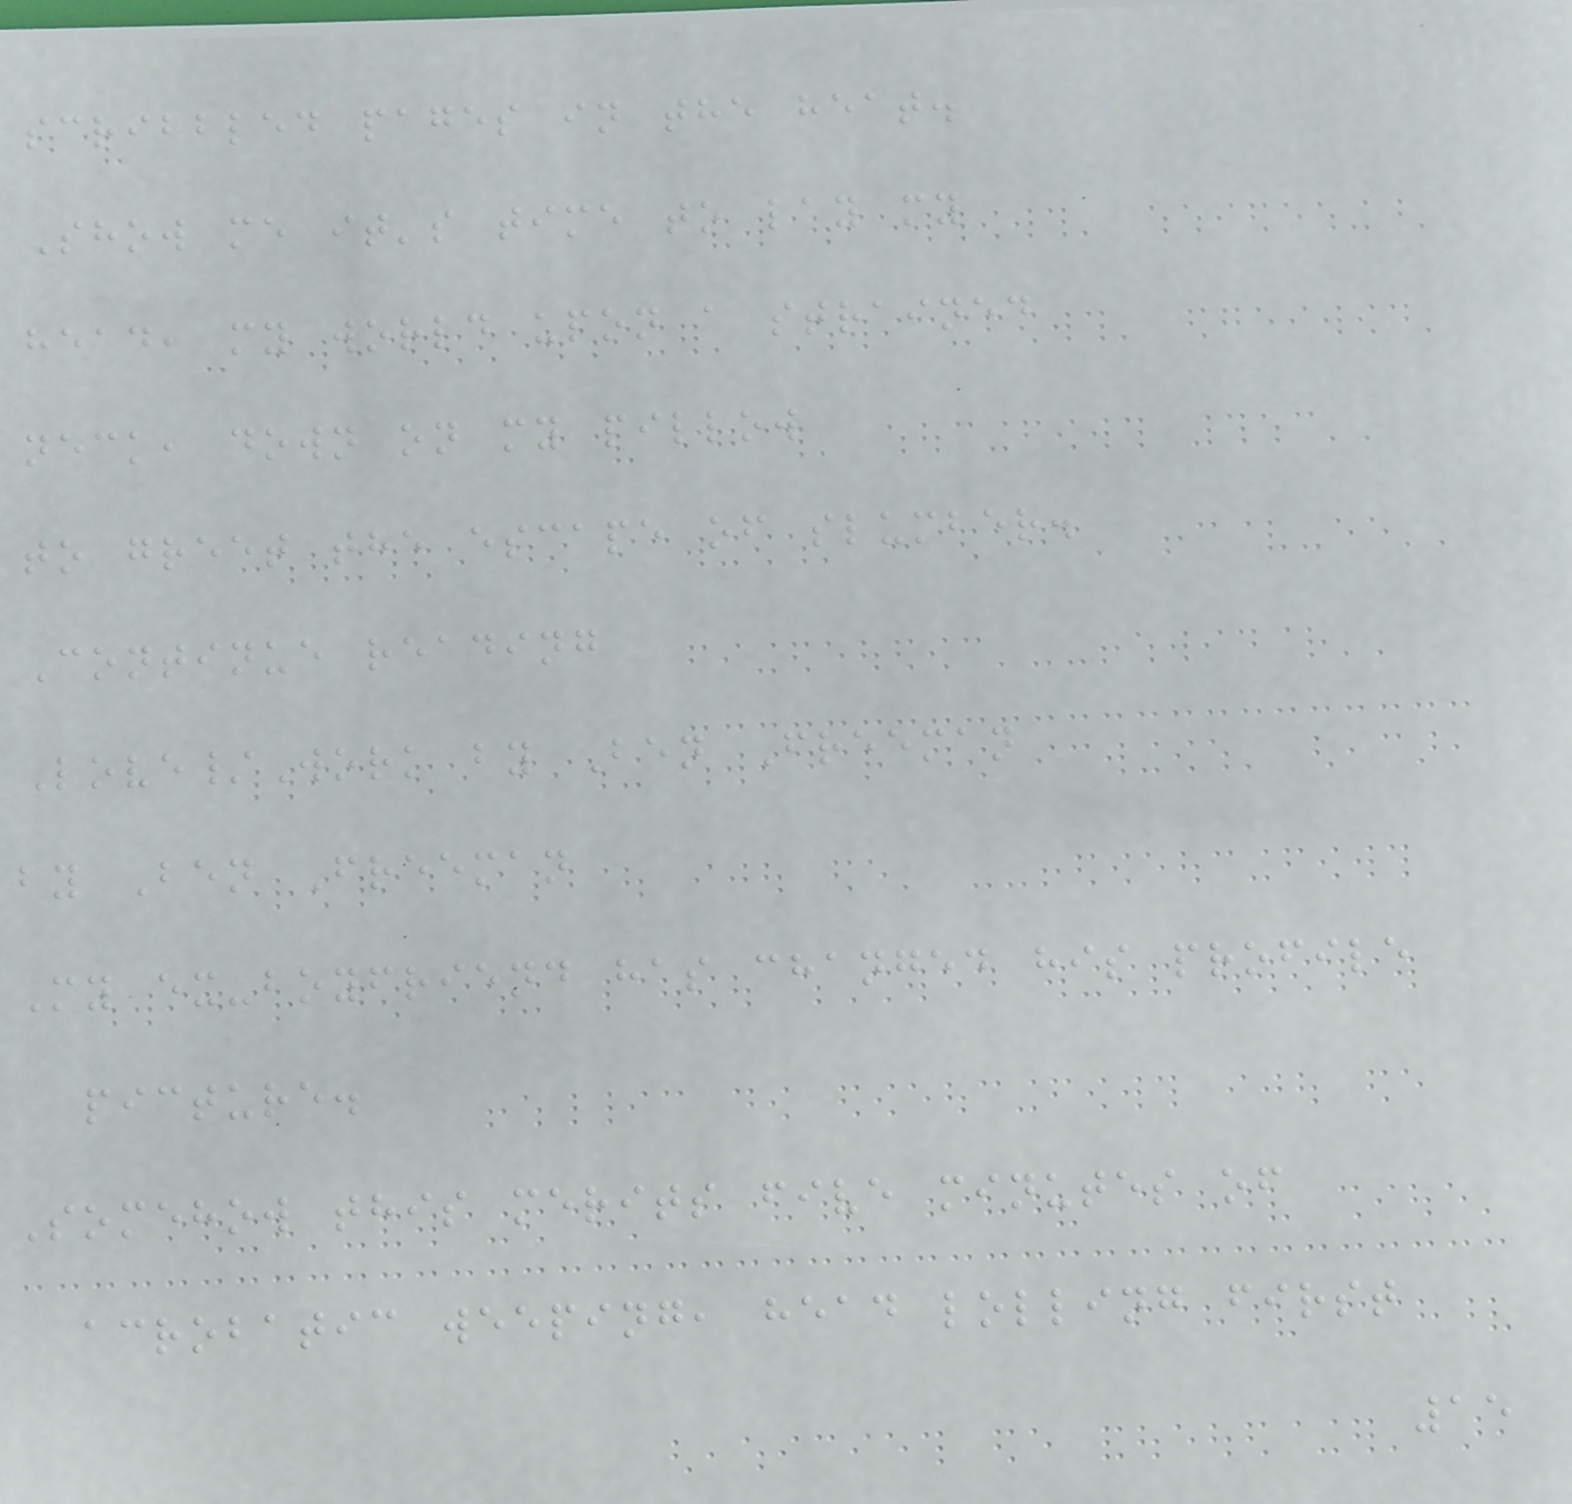scribbled pages in the heat.
Show me it's time to lay my
head, my world upon a strained
neck, down on my pillow
to greet the escape of slumber.
Continue reading
Love/Work by Ben Freeman
by Ben Freeman
My ex-boyfriend has changed his profile
picture.
Somehow this merits five minutes of
acrobatic weeping, head lolling first
15
